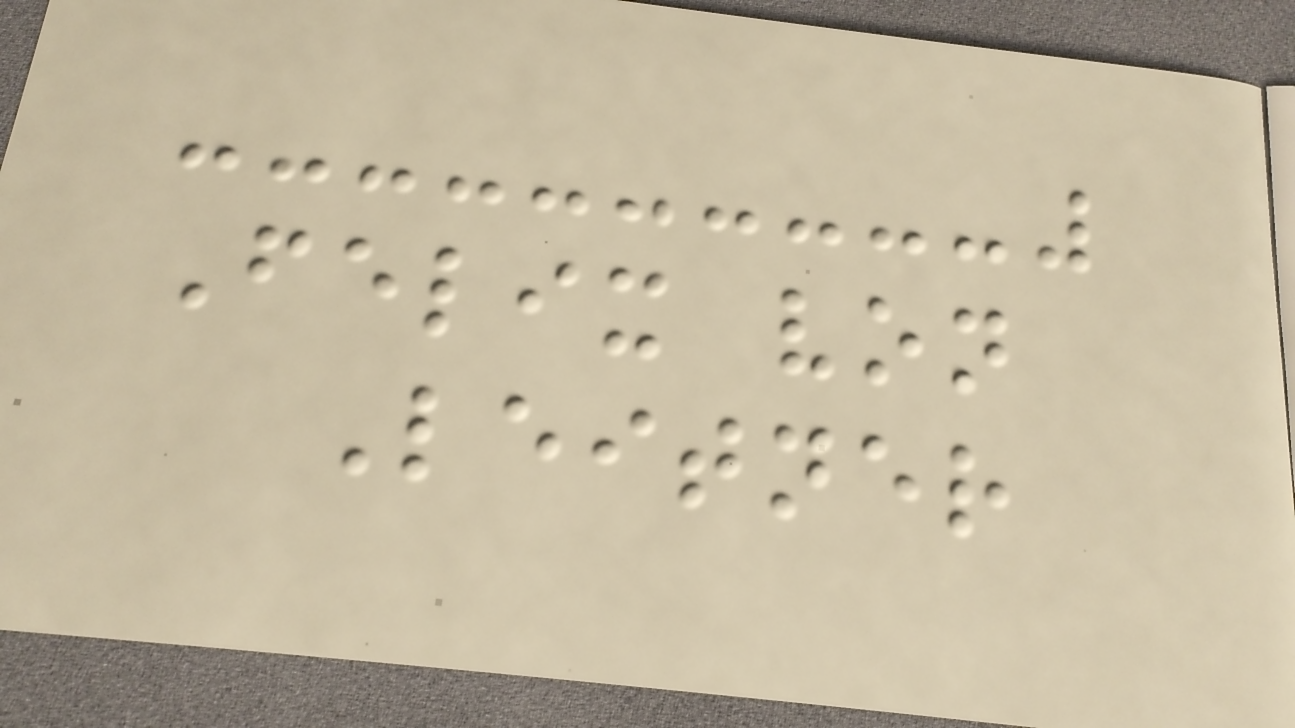Felix von
Leitner
